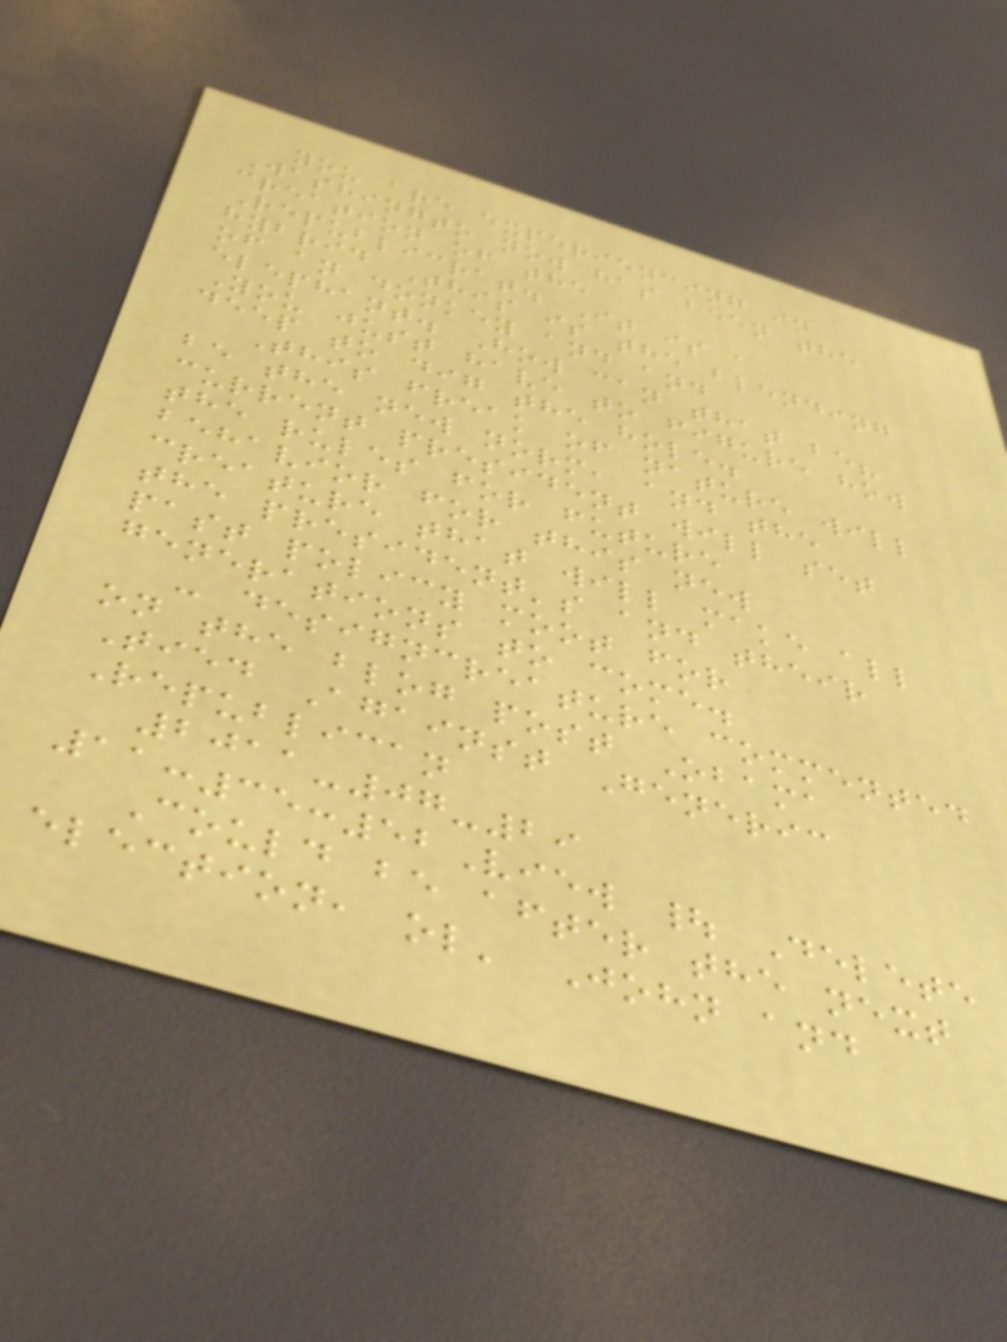you are experiencing in
Washingto now has been the
creation of the
Republicrat. It is a
hybrid This is the blending
of an donkey and and
elephant. How can that be?
You just have to figure how
deep to dig the hole.
This freak of nature will
be the new norm, and the
current president will set
the rules for future
behavior for this new
creature that will make all
the president's and their
past policy moot for
generations to come.
- designcreature commented
on the blog post Obama
Tied Against Generic
Republican
2011-07-29
11:35:52View | Delete
Could be after the next
election, ol' John and
